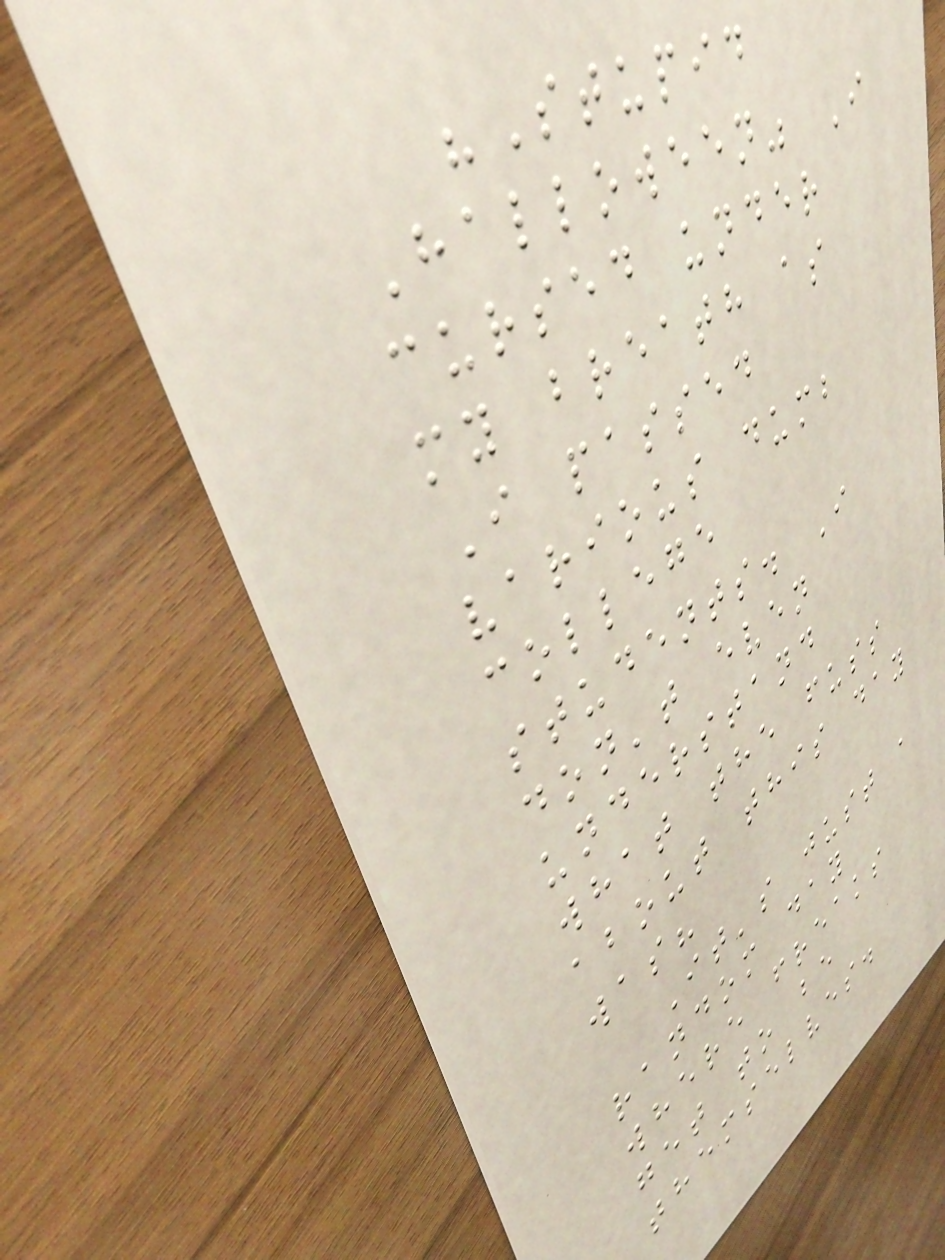"Stupid
Halloween" I
cursed under
my breath as
I passed
various dumb
college
students. I
don't even
understand
what the fuss
about this day
was?
It's just a
random day
where freaks
get to be
themselves.
